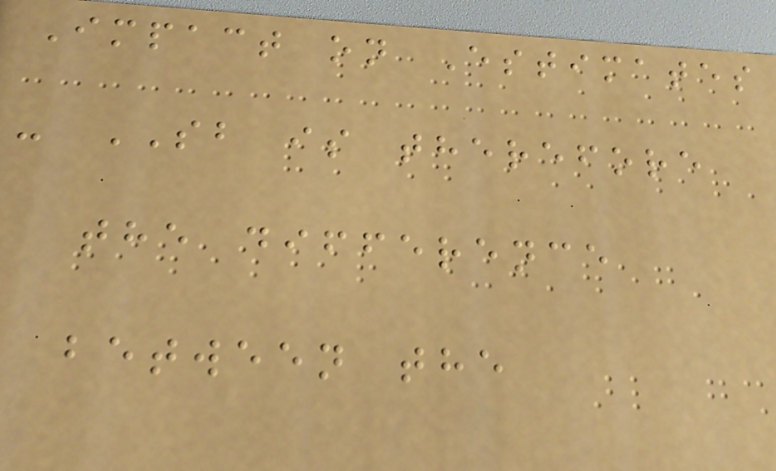Impact on Estimates
- SB is therefore
the difference
between the
